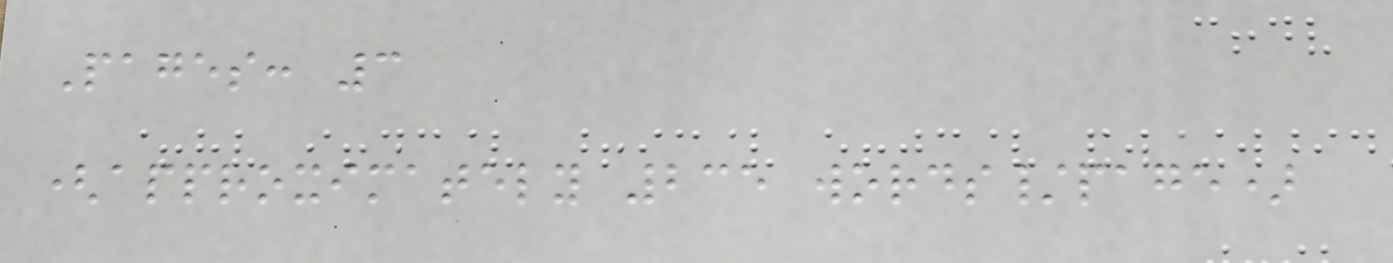Pages: 3
(approximately 235 words/page)
